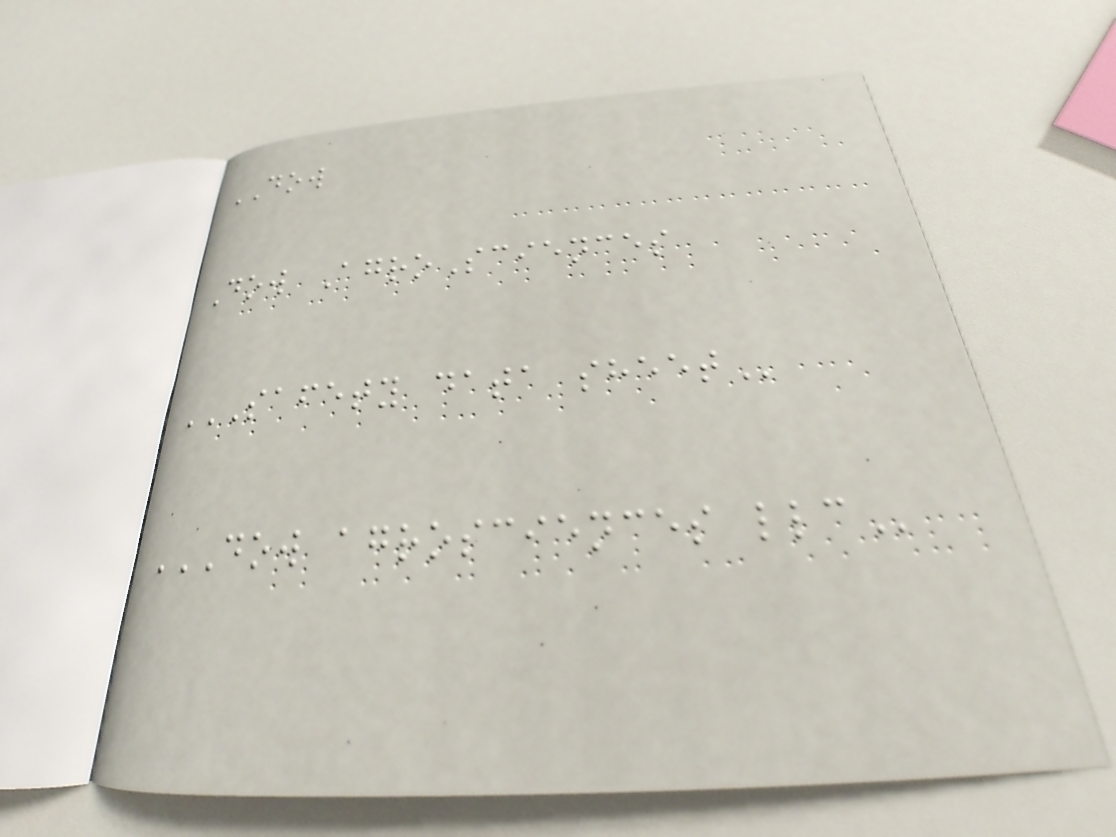DOW
Dow AgroSciences
SAFETY DATA SHEET
DOW AGROSCIENCES LLC
